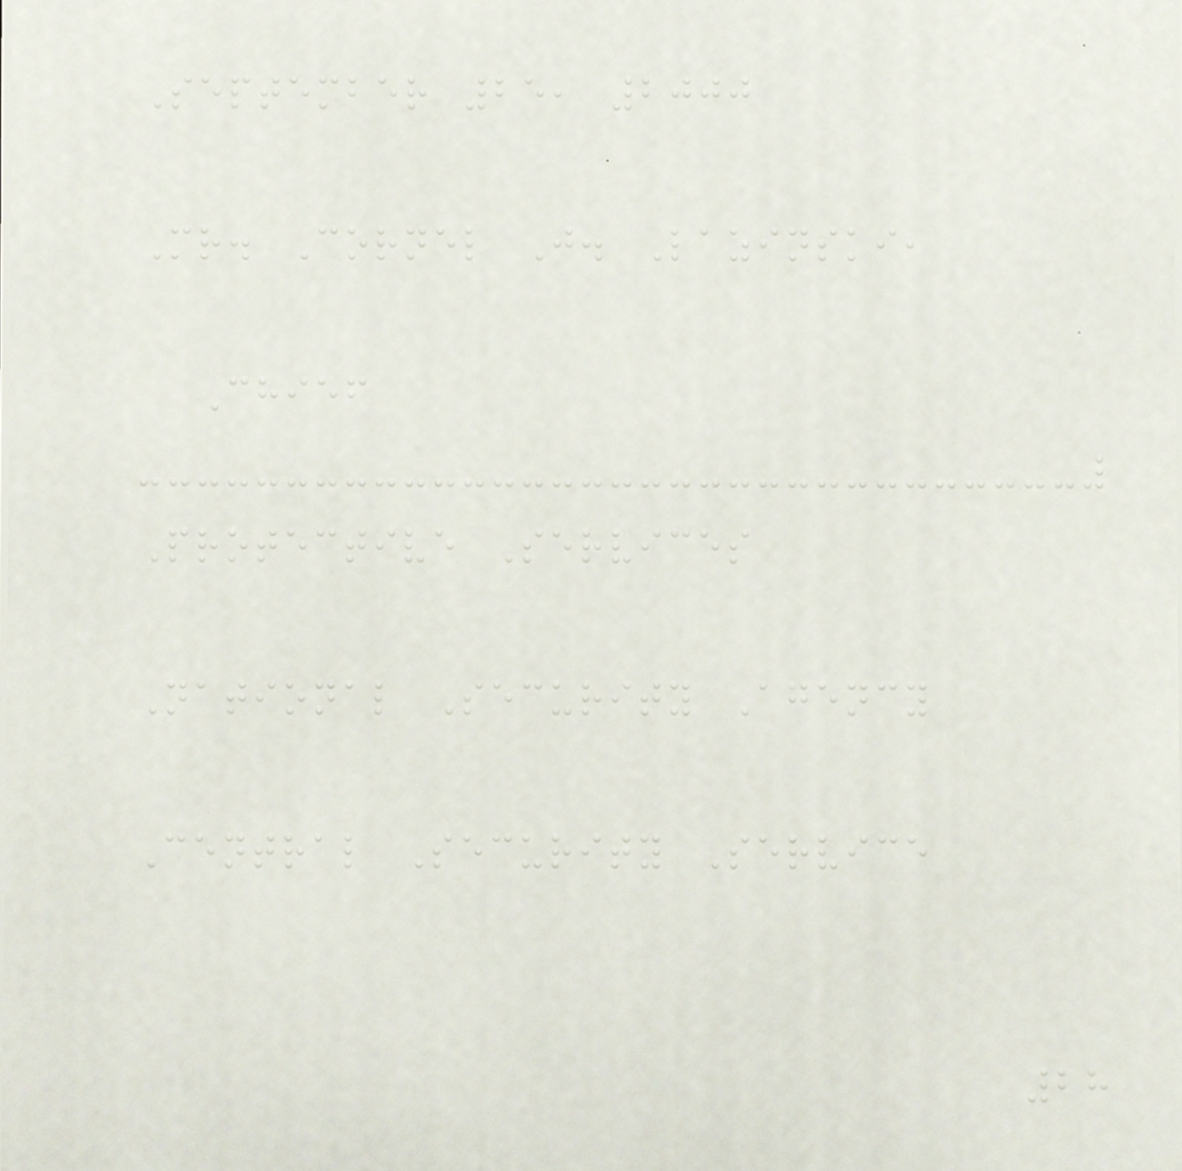September 25, 2000
Mr. Cornel J. Lazinski,
Chief
Protective Services
National Security Agency
Central Security Service
28
